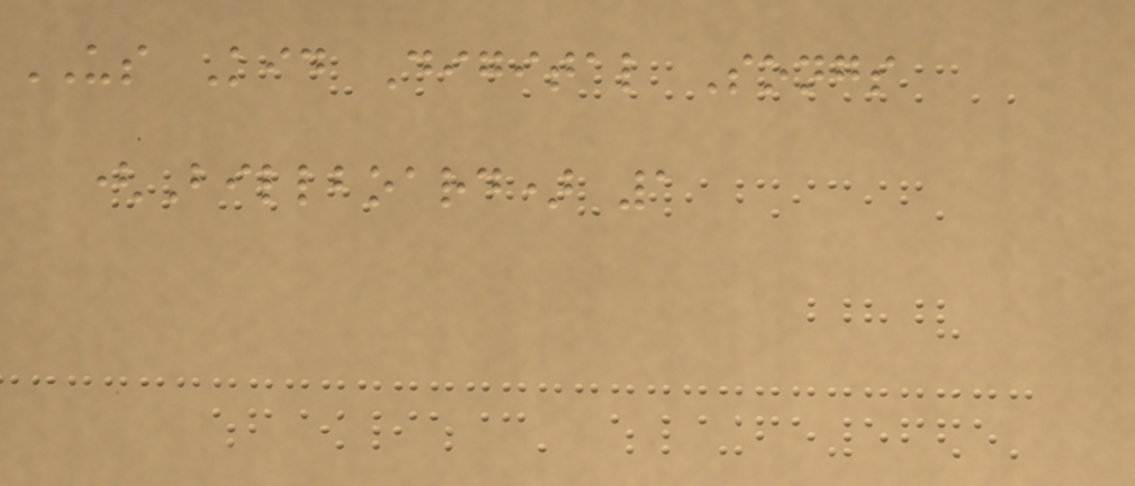US Kid Digital Songs
(Billboard) 1
